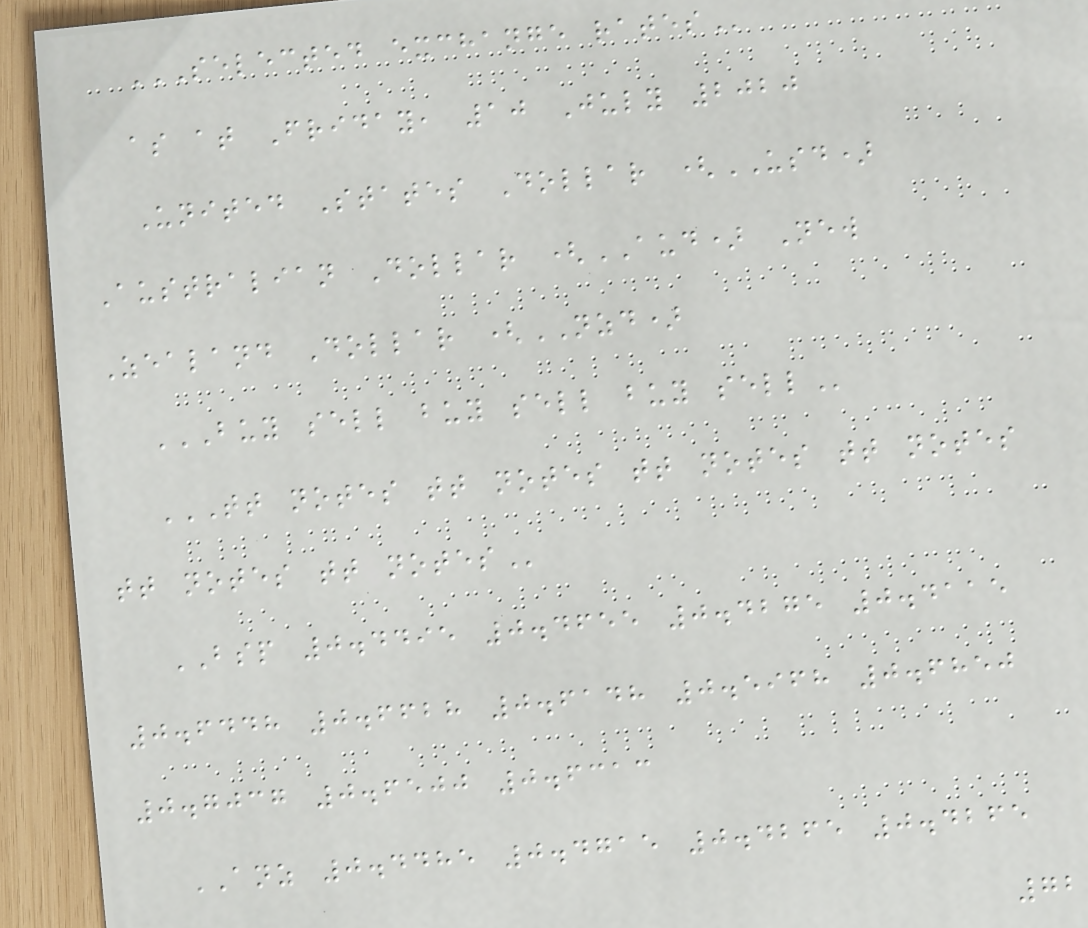SELECTED EXCHANGE RATES
as at Friday, 10 July 2020
United States Dollar (USD)
Australian Dollar (AUD) New
Zealand Dollar (NZD)
BUY SELL BUY SELL BUY SELL
TT NOTES TT NOTES TT NOTES TT NOTES
TT NOTES TT NOTES
BSP 0.4495 0.4655 0.4275 0.4115
0.6448 0.6628 0.6148 0.5968 0.6850
0.7037 0.6500 0.6313
ANZ 0.4485 0.4715 0.4265 0.4265
72
